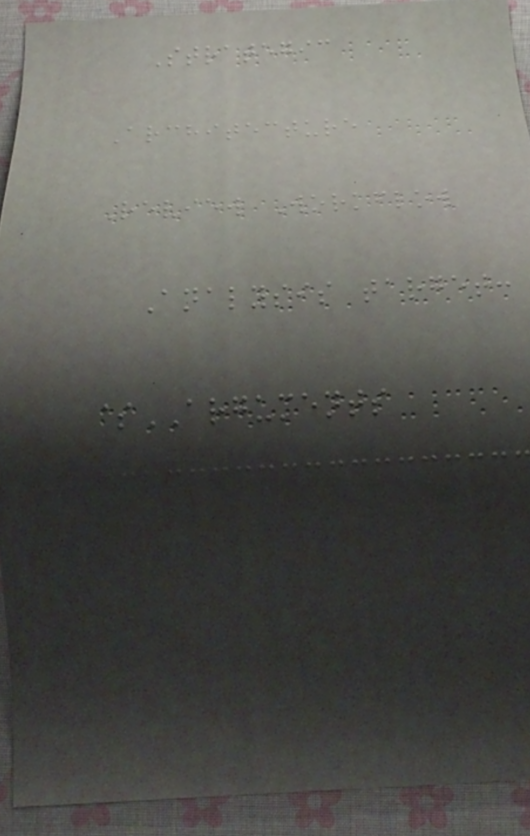Strategic
Architecture
Review Workflow
Analysis target:
$ARGUMENTS
